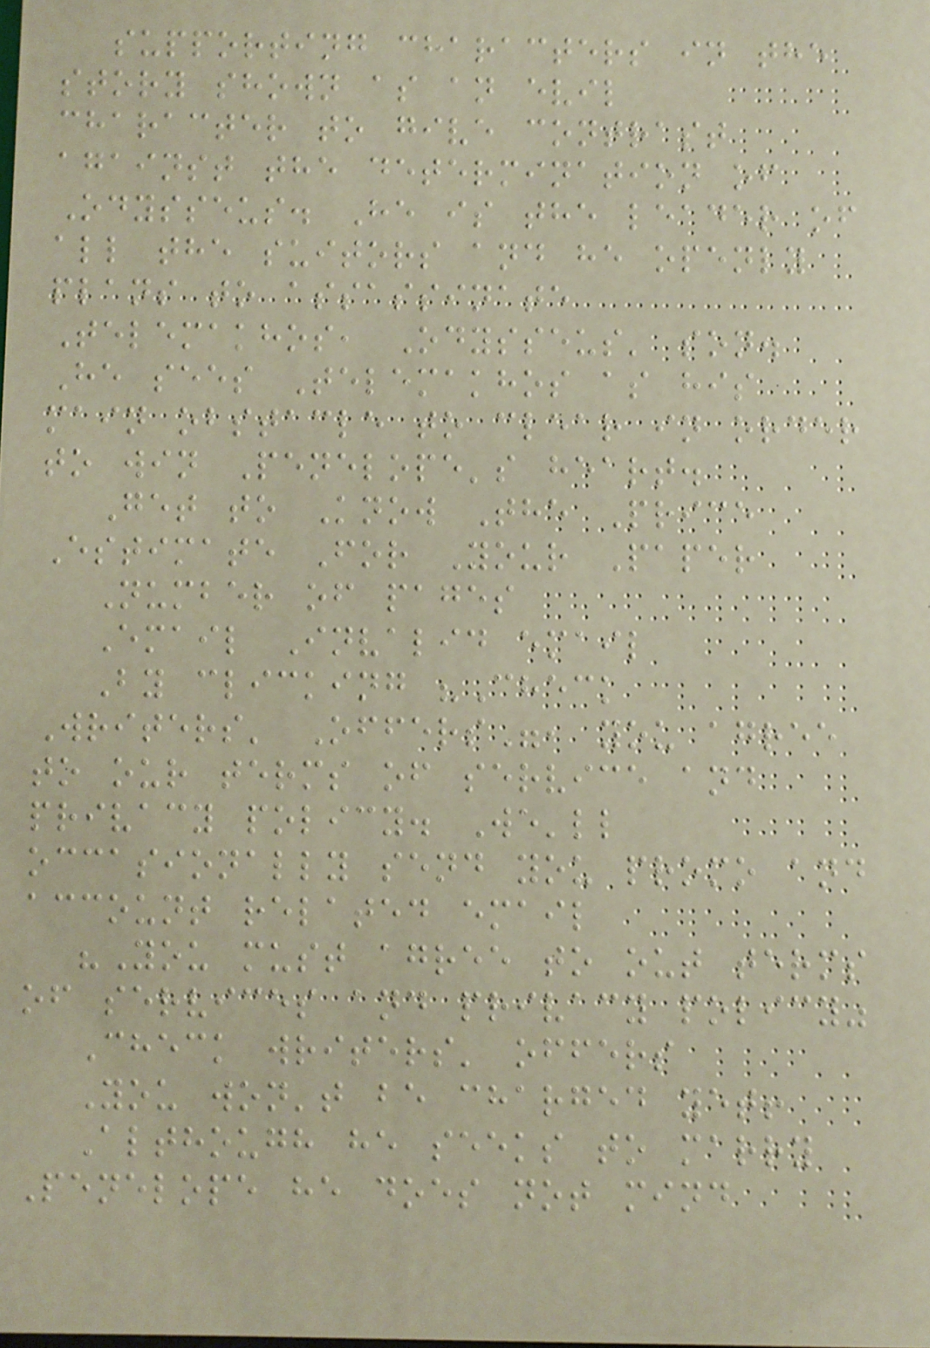supporting characters in the
story shown as an evil
character to give contrast
against the determination of
Odysseus. He is the leader of
all the suitors and he openly
plans to assassinate
Telemakhos, Odysseus' son.
He sees Telemakhos as his
main obstacle to clear in order
to win Penelope's heart.
Get to Know The Price
Estimate For Your Paper
Number of pages
Email Invalid email
By clicking "Check
Writers' Offers", you agree
to our terms of service and
privacy policy. We'll
occasionally send you promo and
account related email
"You must agree to out terms
of services and privacy policy"
Check writers' offers
You won't be charged yet!
Although he seeks to marry
Penelope he does not mind
